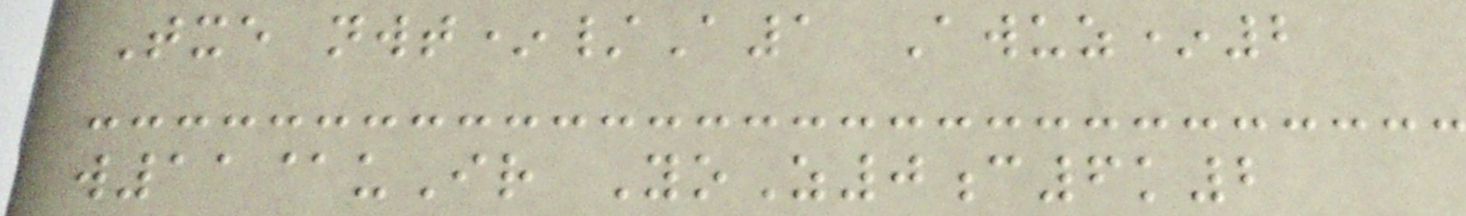Txe nwt*/A1 Awuz*2
w11@uIr YoZ0c6k2
